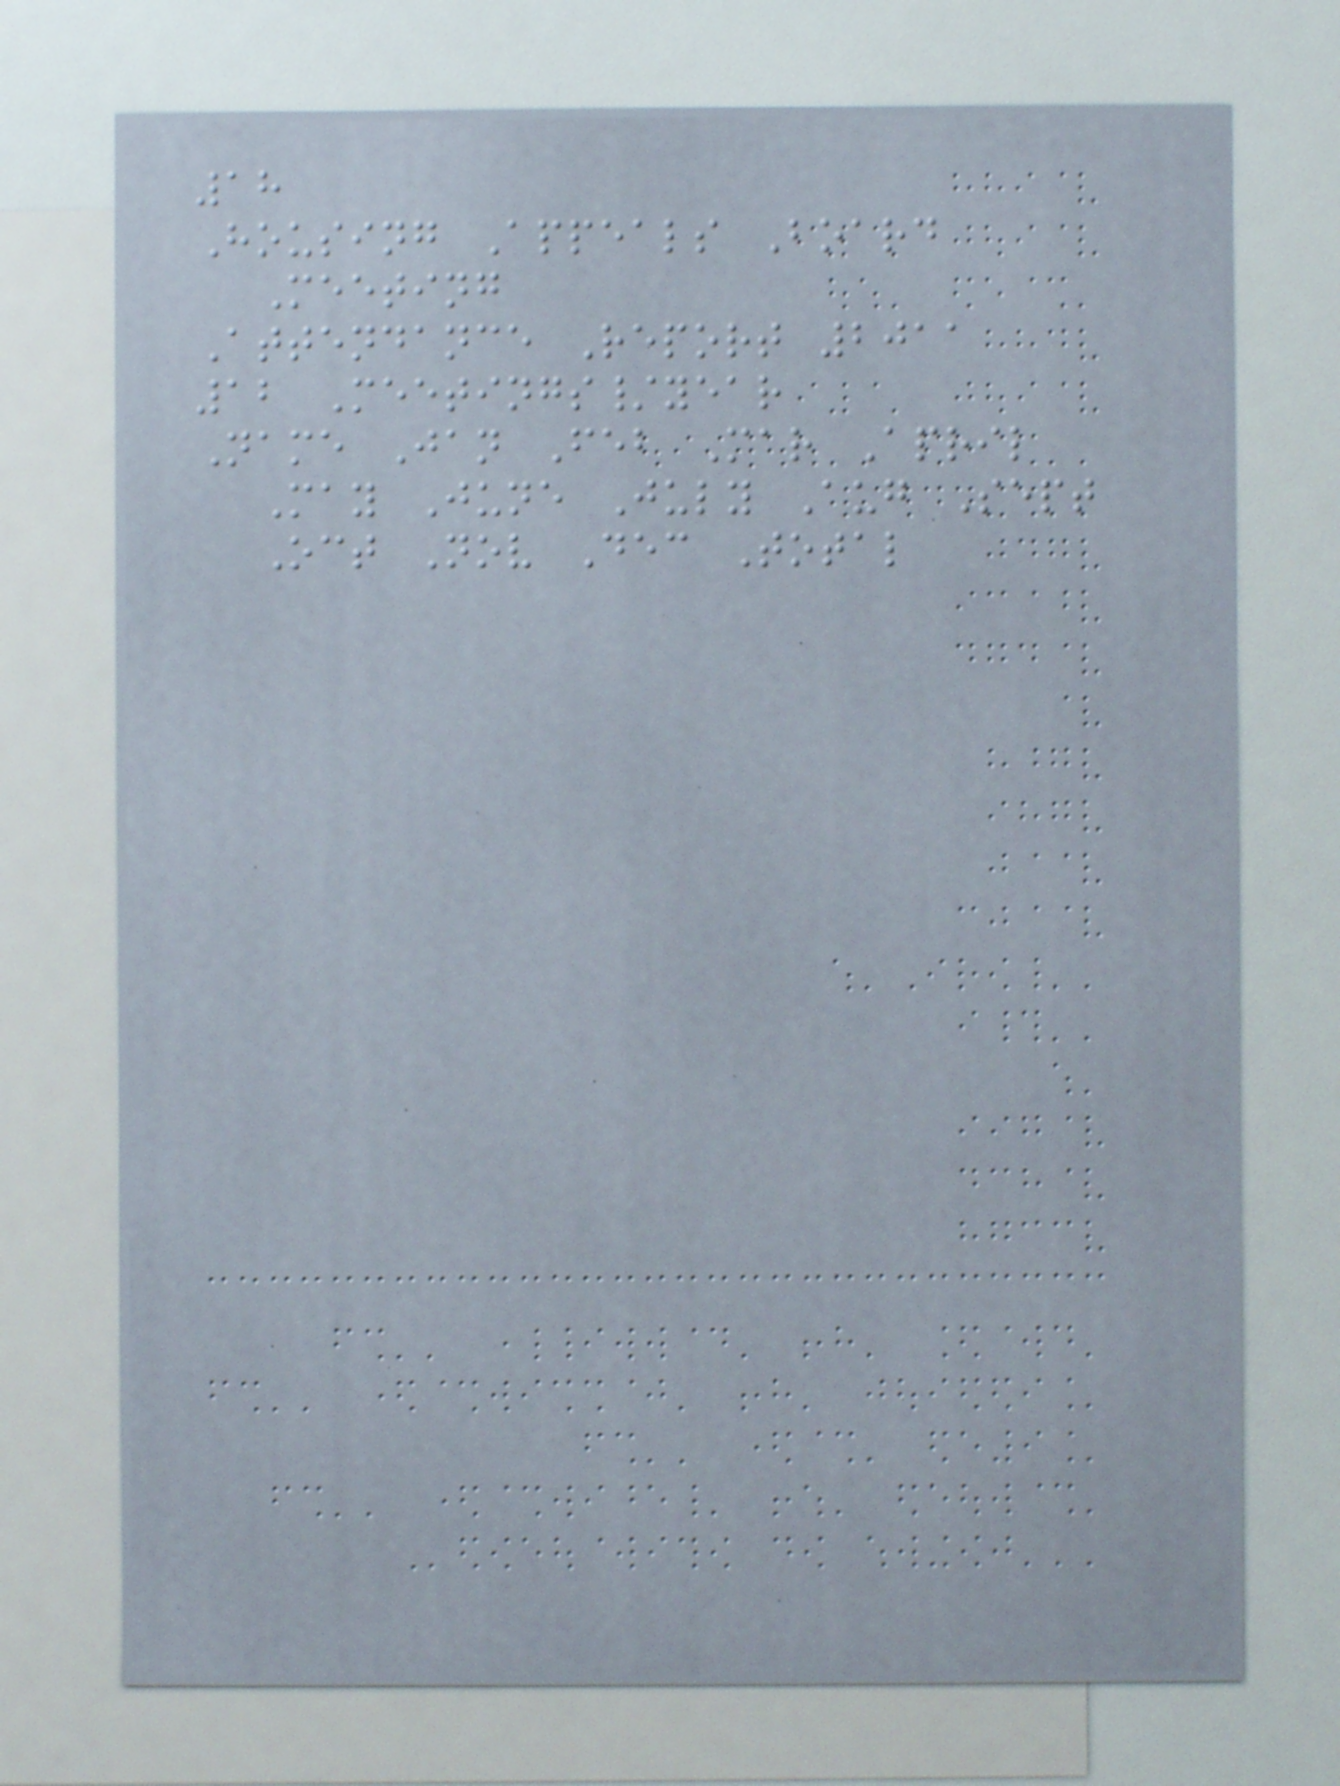18
Housing Appeals Board
Meeting
Attendance Report 2011
12 Meetings/year
Name Jan Feb Mar April
May June July Aug Sept
Oct Nov Dec Total
